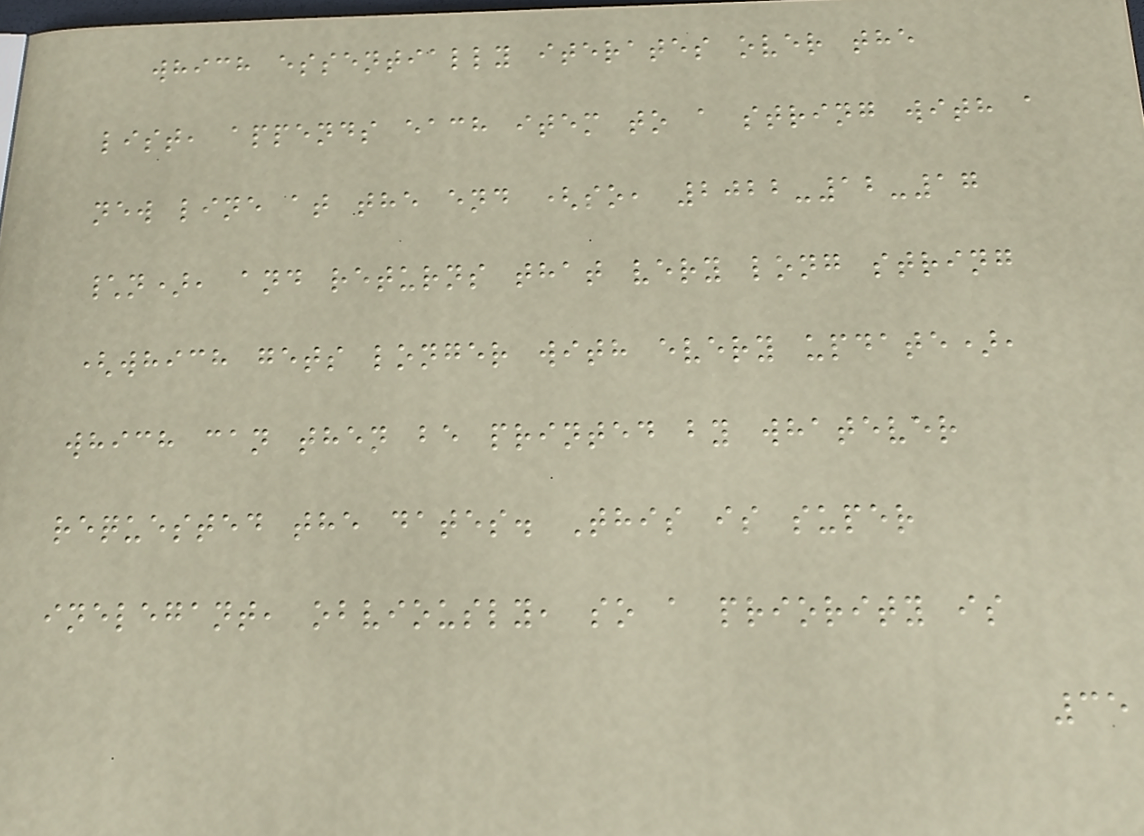which essentially iterates over the
list, appends each item to a string with a
new line at the end (so, 2022-12-17
\n), and returns that very long string
(which gets longer with every update),
which can then be printed by whatever
requested the dates. This is super
inelegant, obviously, so a priority is
35
